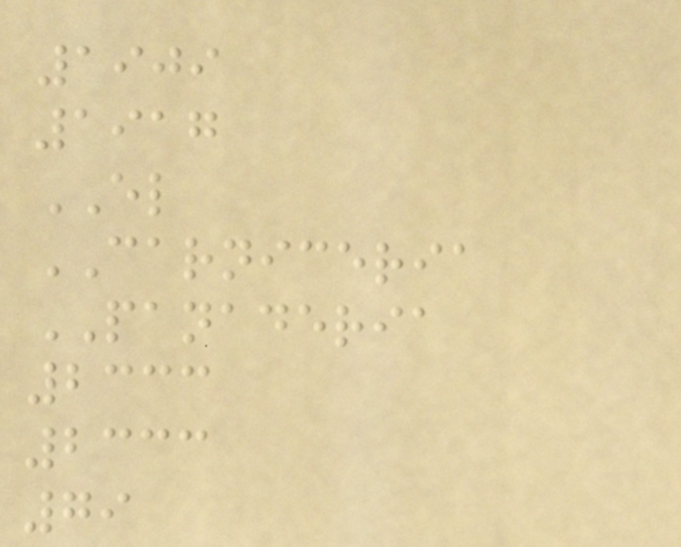1909
1917
EL
CARNICERIA
PANADERIA
2333
2333
79
